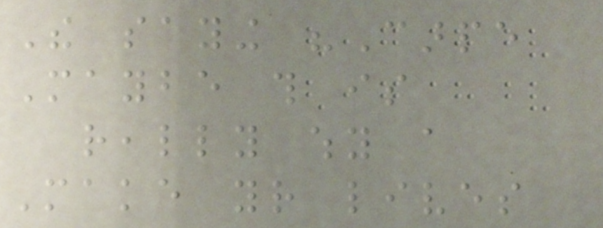The saying "Carpe
Maybe this is
really why a
Make your lives
